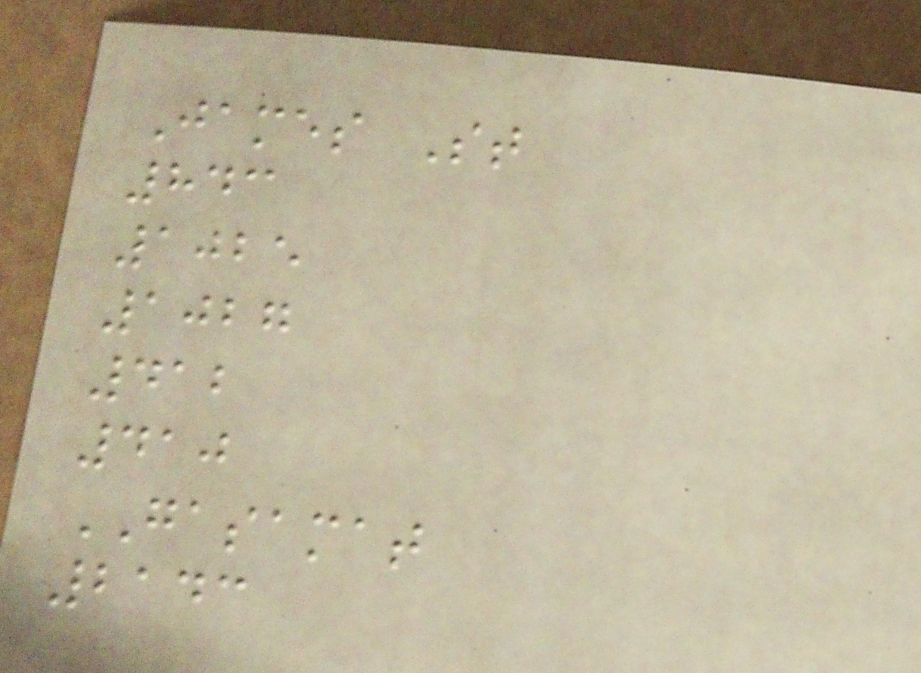James St
843
1025
1027
412
410
GASAMAT
2143
